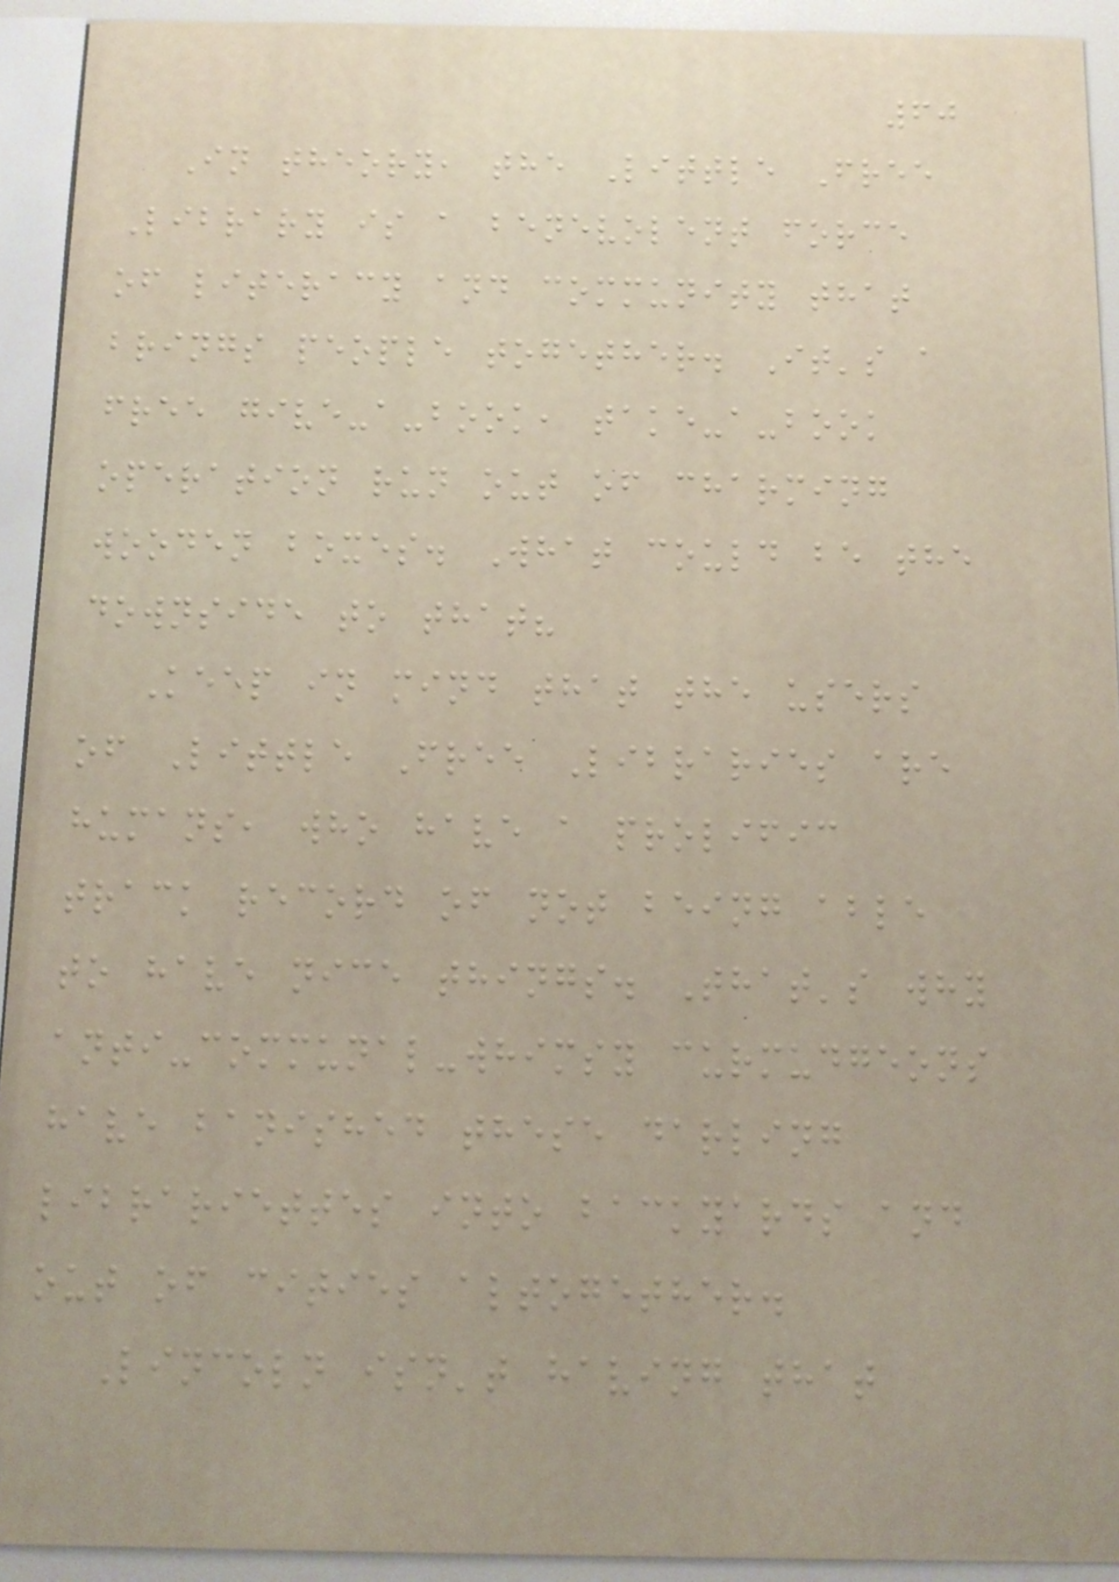60
In theory, the Little Free
Library is a benevolent force
of literacy and community that
brings people together. It's a
free give-a-book, take-a-book
operation run out of charming
wooden boxes. What could be the
downside to that?
Keep in mind that the users
of Little Free Libraries are
humans, who have a prolific
track record of not being able
to have nice things. That's why
anti-communal-whimsy curmudgeons
have banished these darling
librariettes into backyards and
out of cities altogether.
Lincoln isn't having that
